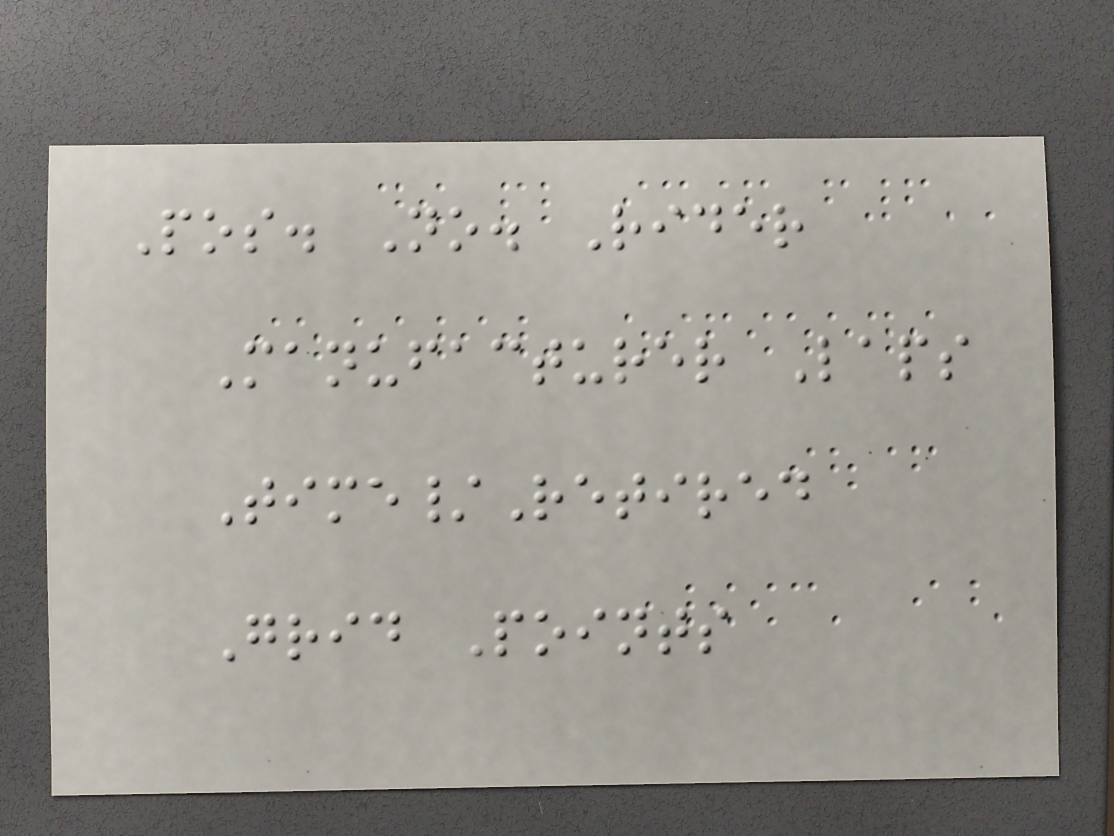Pos. No. Rider
Manufacturer Laps
Time/Retired
Grid Points
